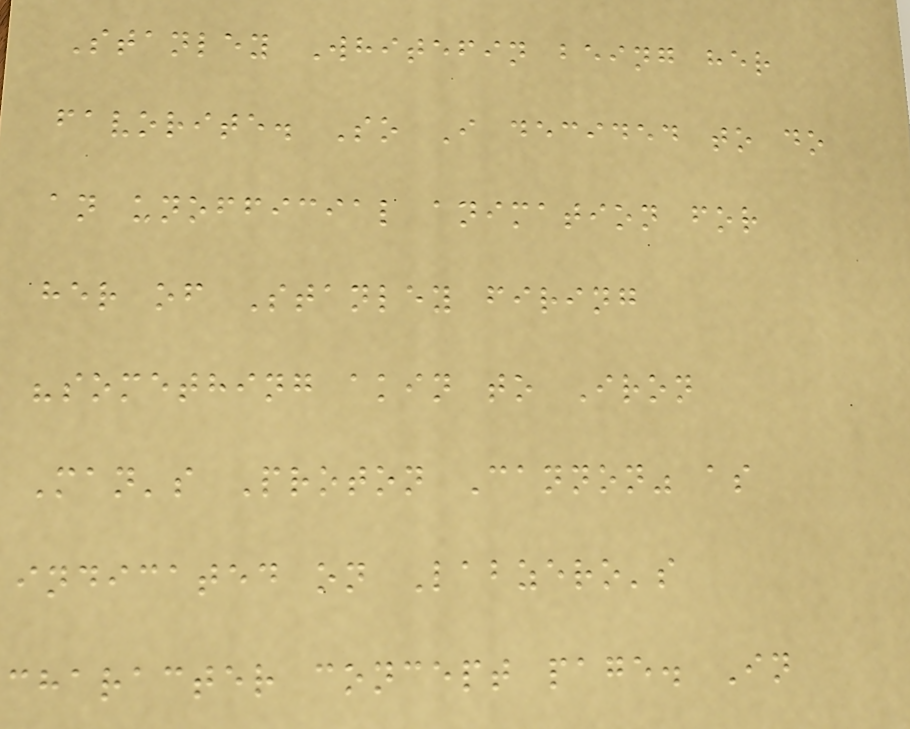Stanley Whitefin being her
favorite. So I decided to do
an unofficial animation for
her of Stanley firing
"something akin to Iron
Man's Proton Cannon" as
indicated on Labzero's
character concept page. In
